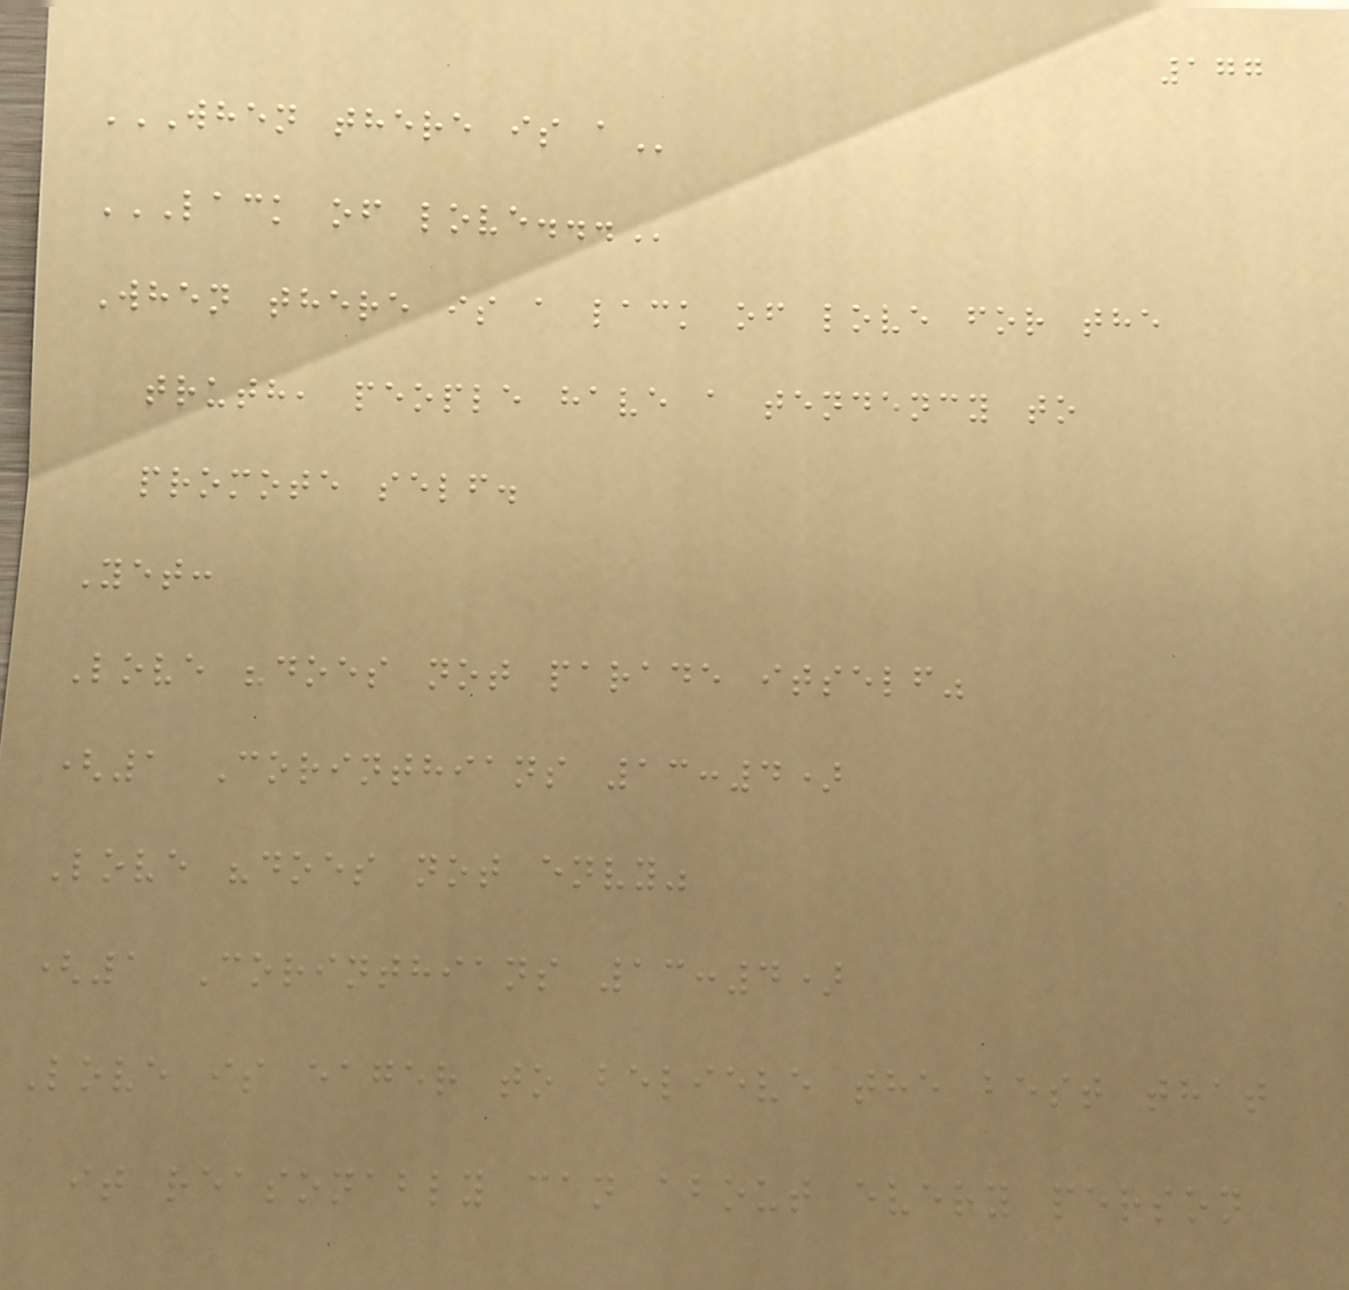177
WHEN THERE IS A
LACK OF LOVE...
When there is a lack of love for the
truth, people have a tendency to
promote self.
Yet:
Love "does not parade itself"
(1 Corinthians 13:4)
Love "does not envy"
(1 Corinthians 13:4)
Love is eager to believe the best that
it reasonably can about every person
